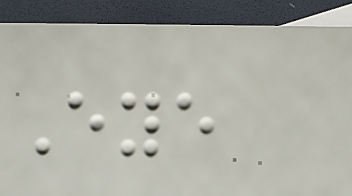Eye
